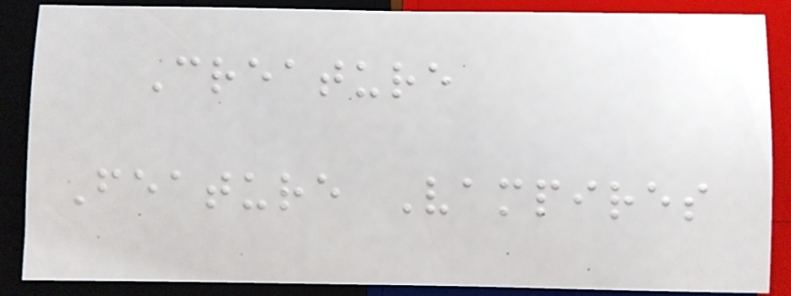Creature
Feature Vampires
